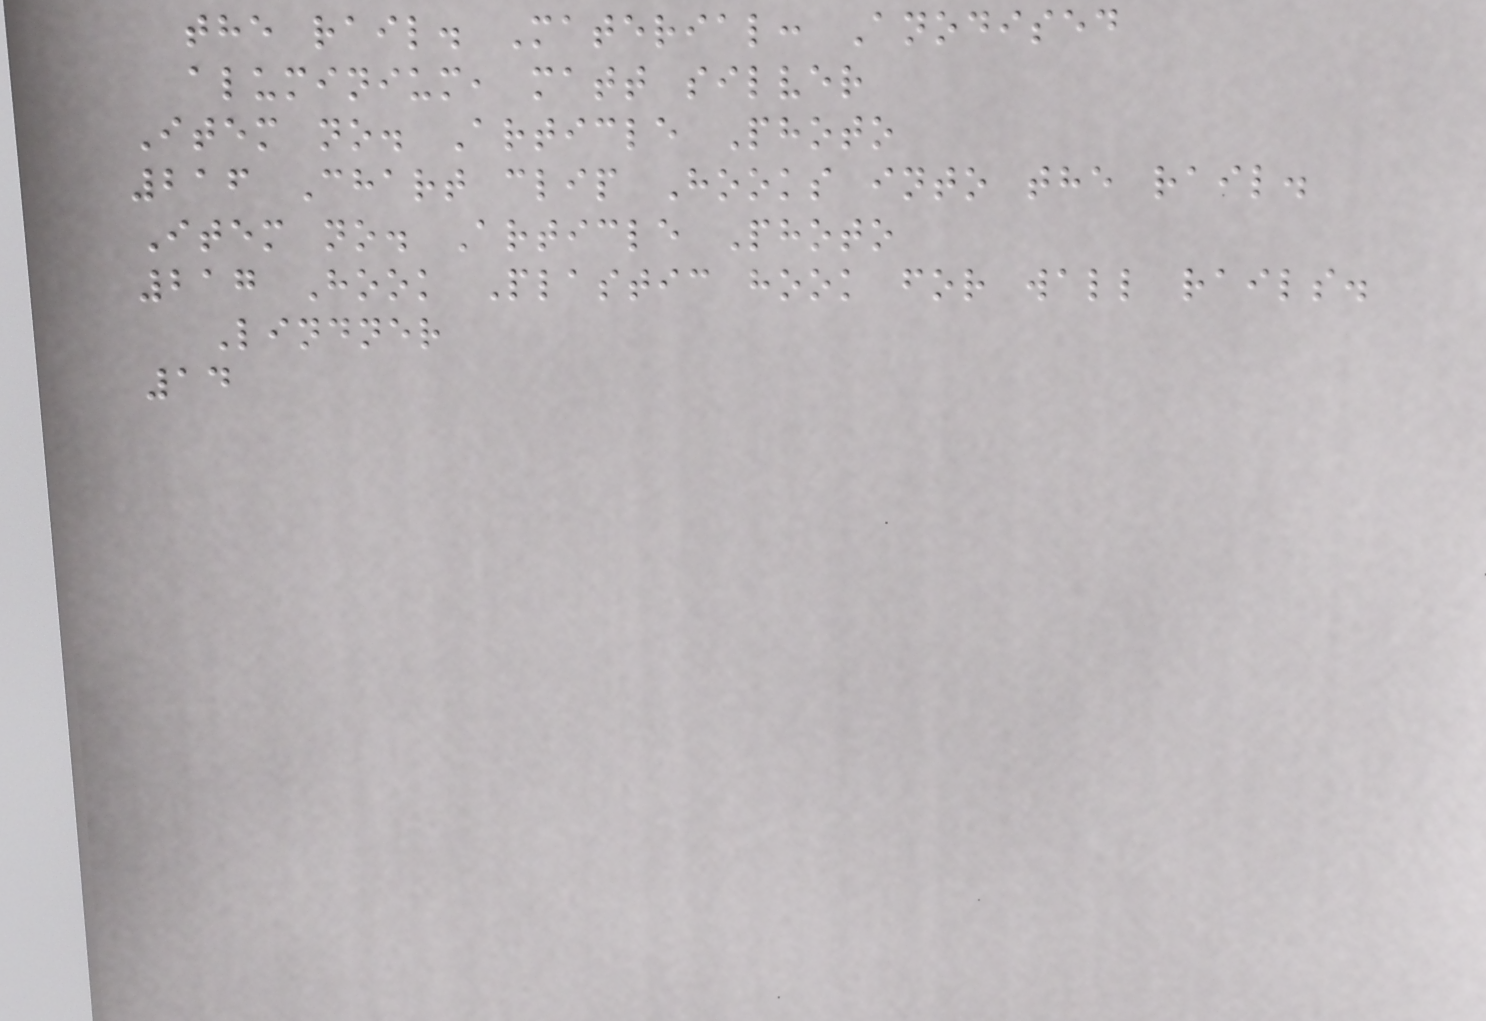the rail. Material: Anodised
aluminium, matt silver
Item no. Article Photo
216 Chart clip Hooks into the rail.
Item no. Article Photo
217 Hook Plastic hook for wall rails.
Lindner
14
